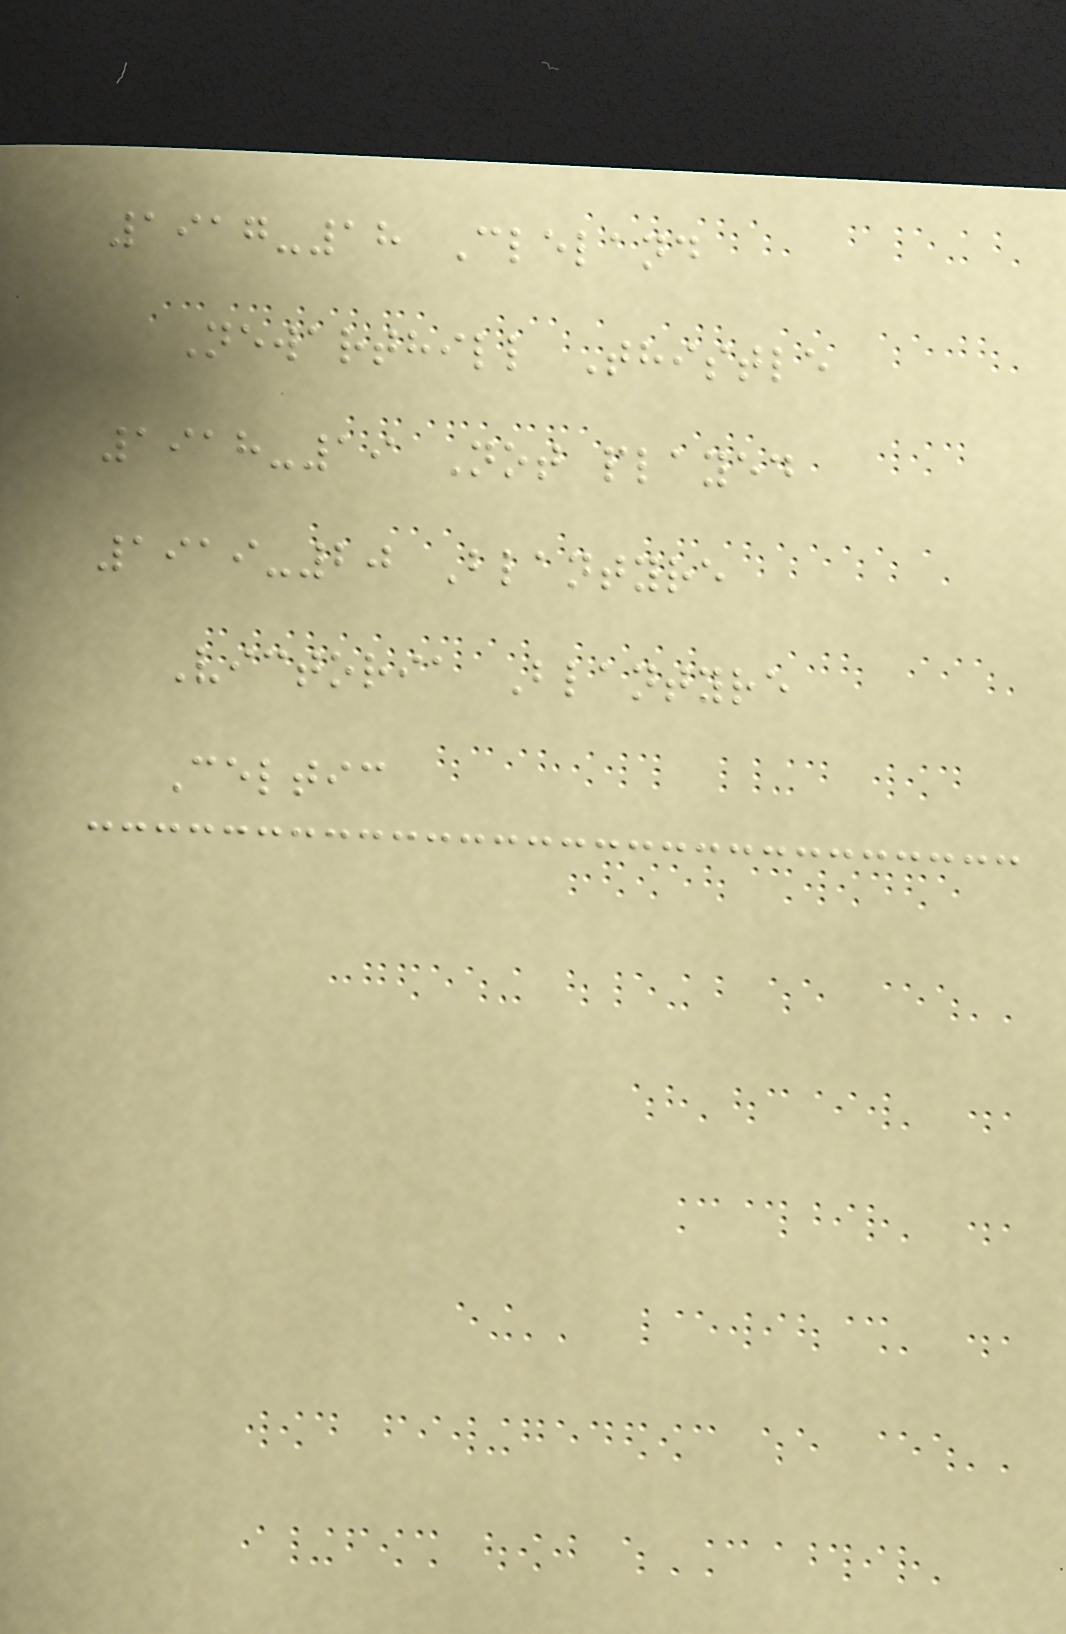1917-18 Cleland
Newarthill Thistle
1918-19 Not played
1919-20 Blantyre
Victoria Blantyre
Celtic
